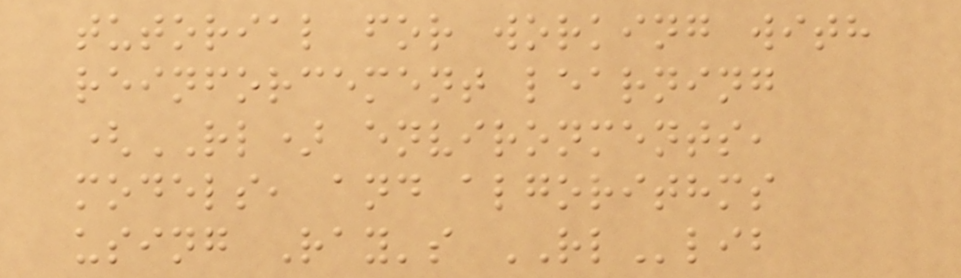tutorial for working with
reinforcement learning
(RL) environments,
models, and algorithms
using Ray's RLlib
